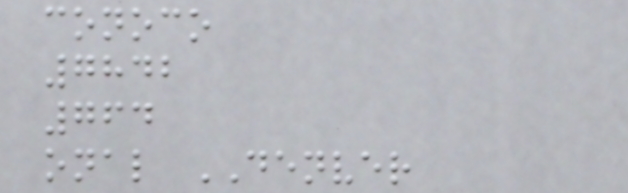conoco
7842
764
onal DENVER
